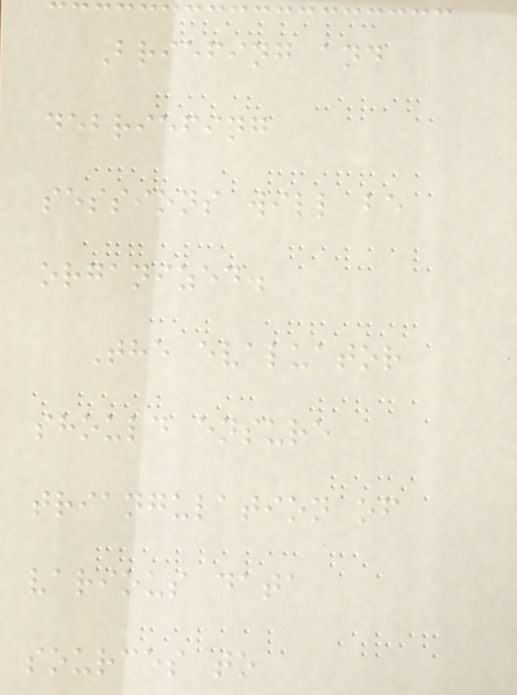Briefing and
debriefing
sessions will be
organized.
The evaluator
should ensure
triangulation of
various data
sources to
